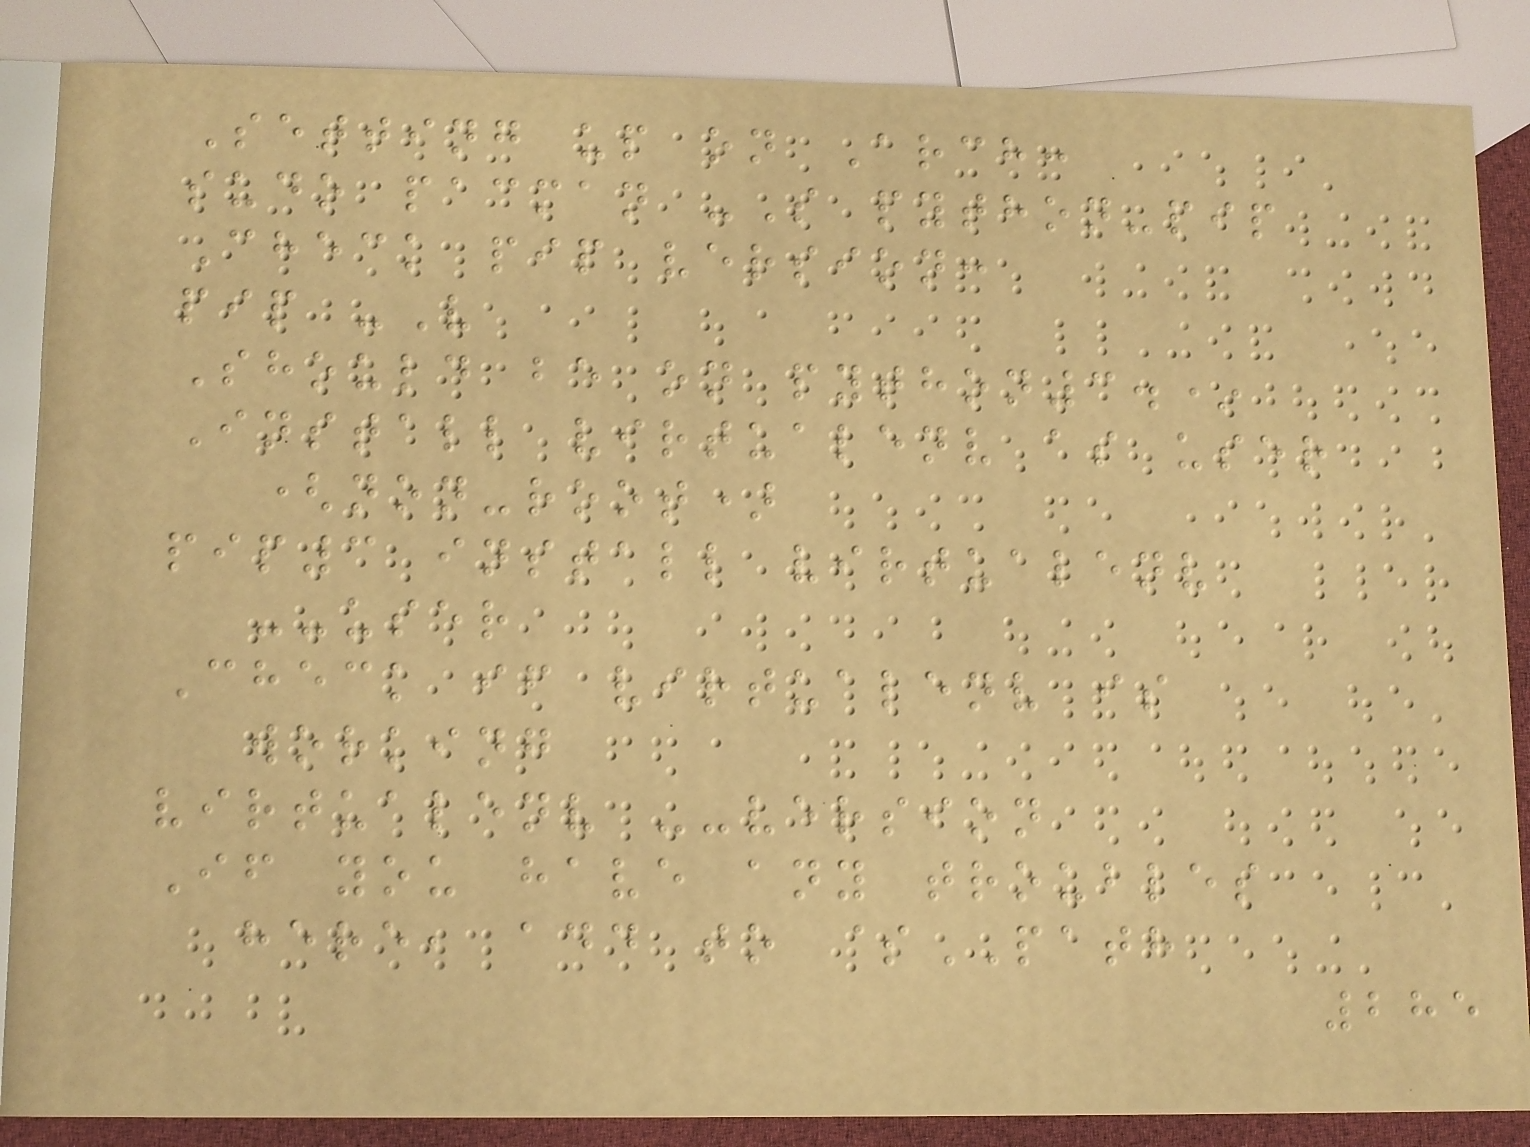Setting up on Arch:
sudo pacman -S python-pip
Check pip version:
pip -V
Should be on python3.*
Install virtualenv as user
(non-root)
pip3 install virtualenv
--user
Check if virtualenv is
working
virtualenv --version
If you have any troubles
here, add to $PATH
285
